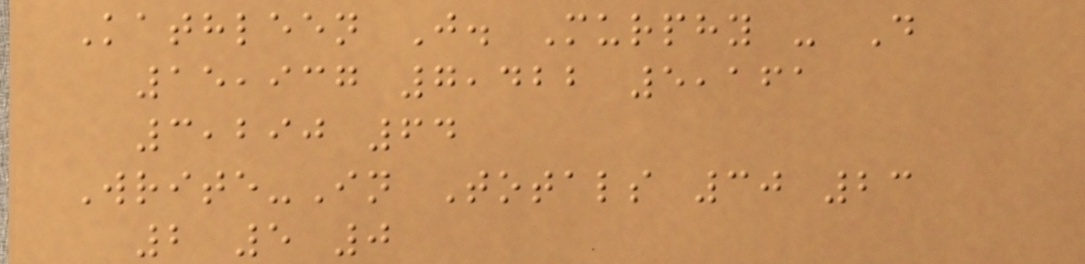Kathleen J. Murphy - D
15,937 7,422 5,161
3,290 64
Write-In Totals 30 23
2 5 0
